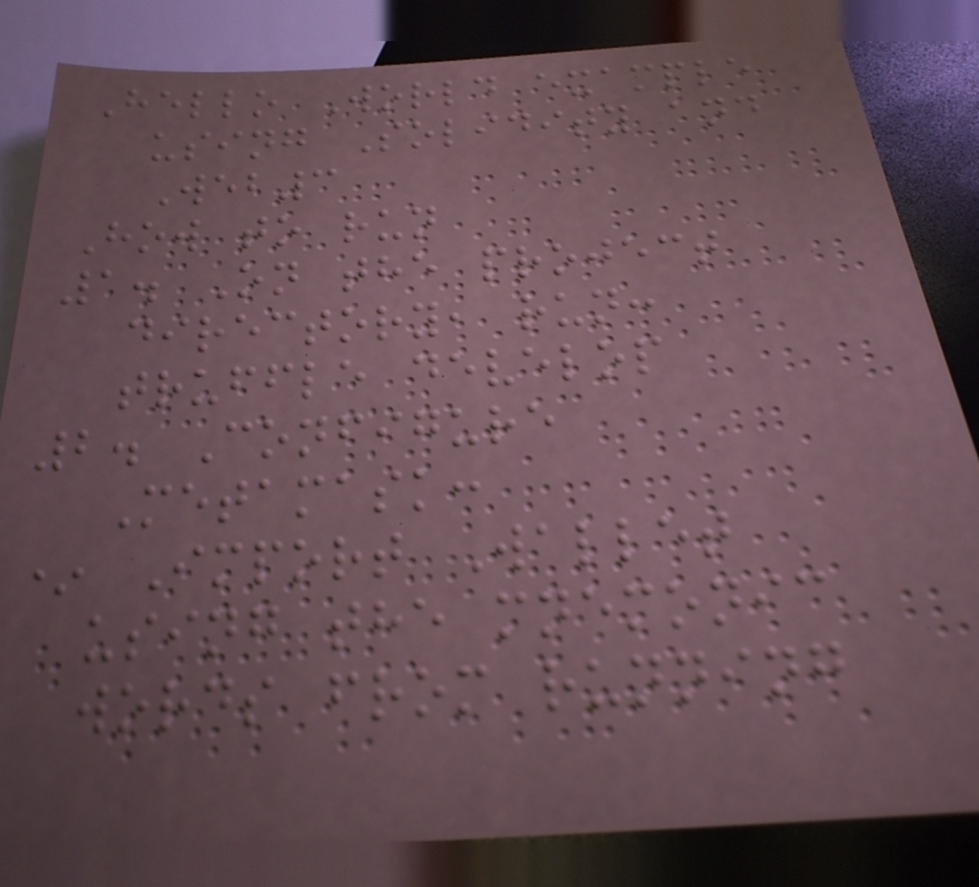Hello World example
using Solidity and
Web3
How to run
1. On the project
directory, run:
truffle develop
2. Configure
Metamask:
* Import Wallet
using the mnemonic
words from running
